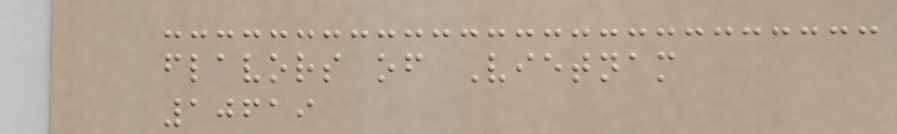flavors of Vietnam
10619
